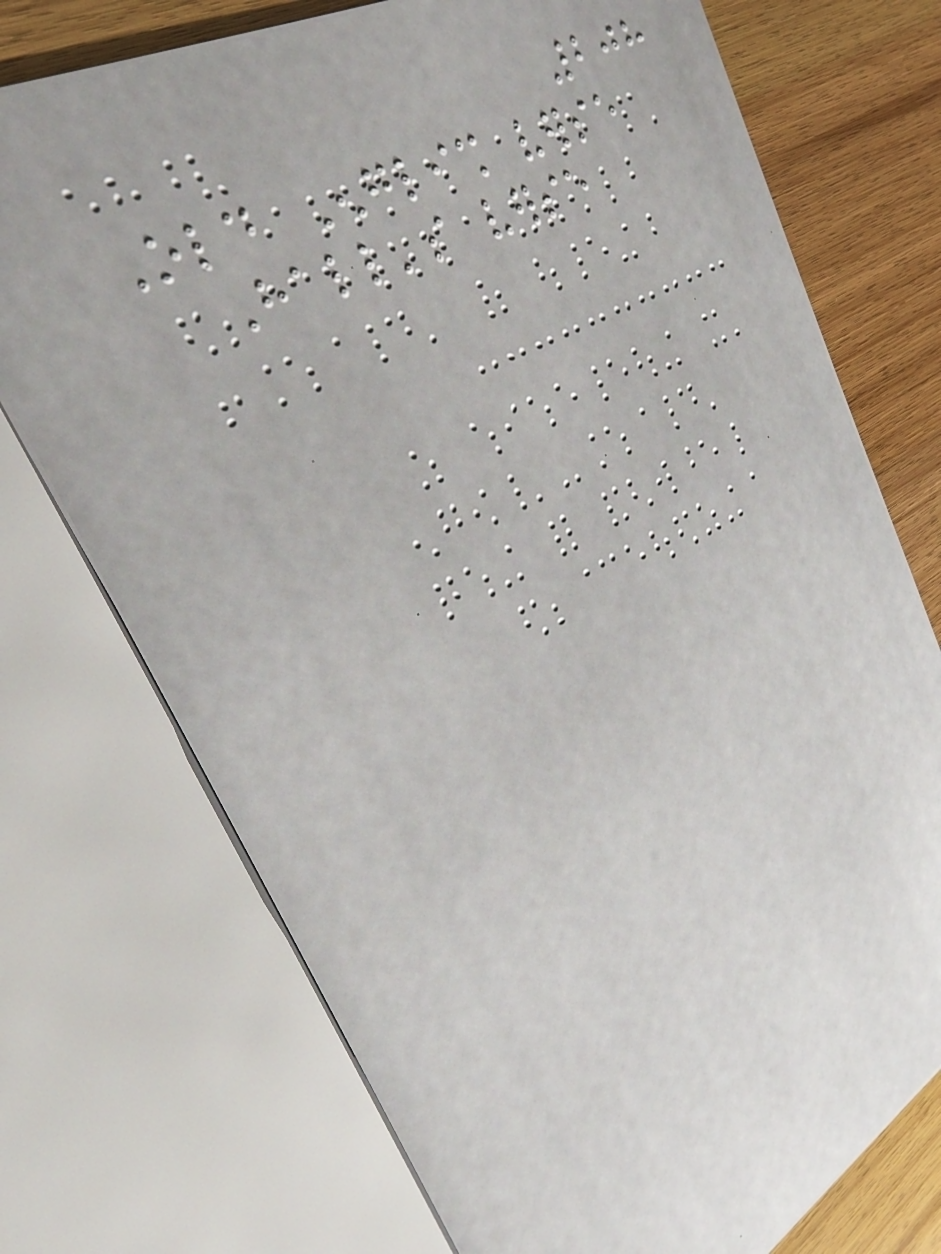208
Old English verse
Hall's verse
